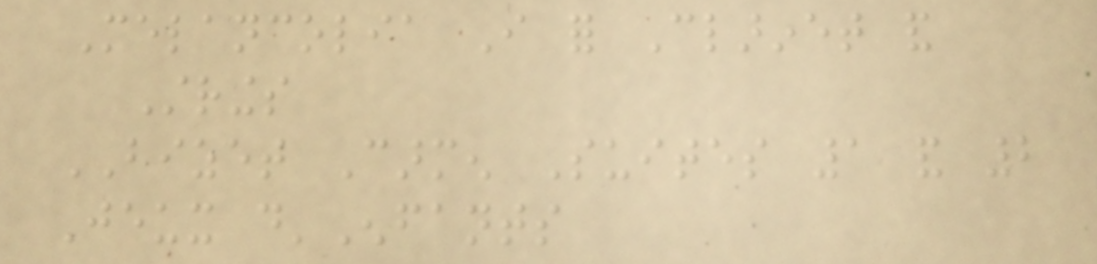Melancolia I for Clarinet and
Strings
BIZET Carmen Suites 1 and 2
Jeux d'Enfants
